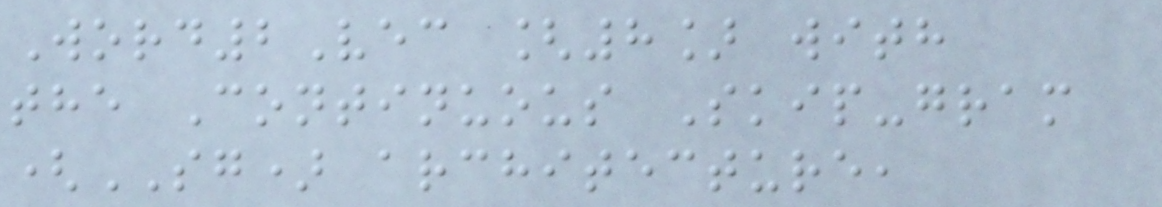Word2Vec [8] with
the Continuous Skip-gram
(SG) architecture,
